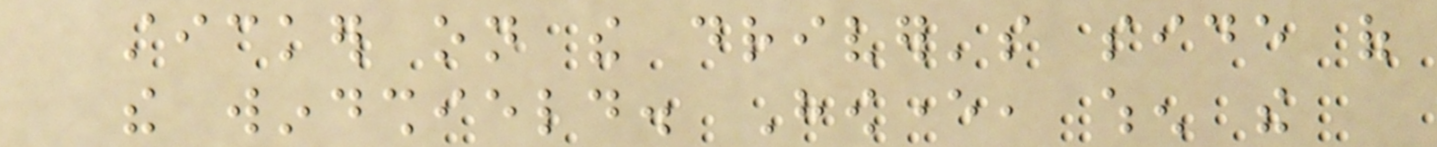sticker on the driver's side of
the windshield. However, when the
